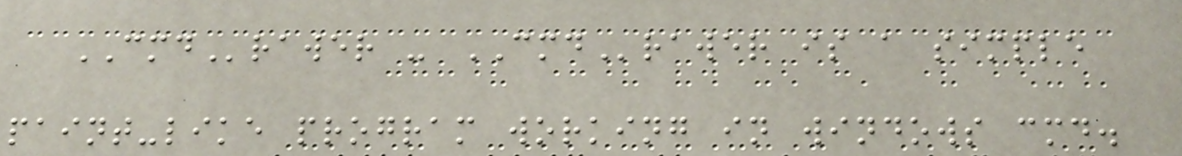CMDrawer - CMDrawer is a simple
paint-like program working in windows cmd.
